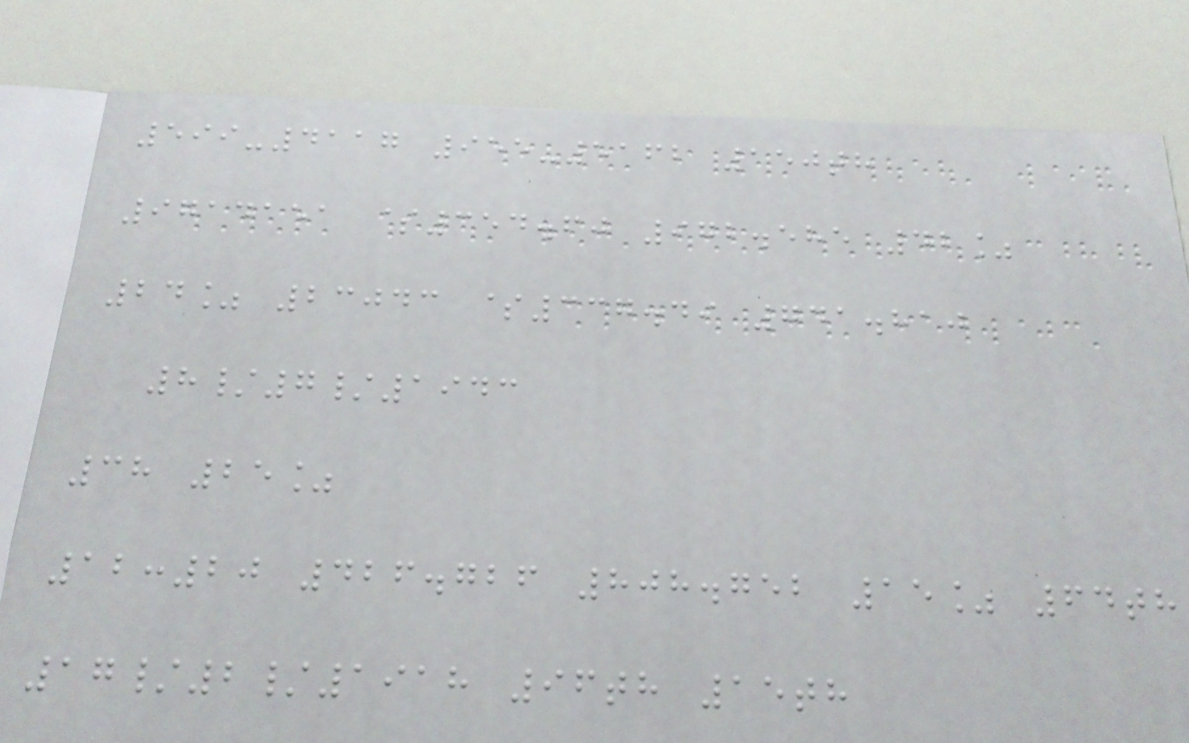599-4117 955-5162 150th
9714151 $354.60 972.585 42%
24% 23043 $337.49 741.810
8/7/1943
38 25%
12:20 426.726 808.752 15% 64th
17/2/1918 96th 15th
